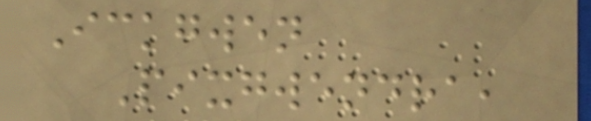Ickgwen
Pixgwendra,
